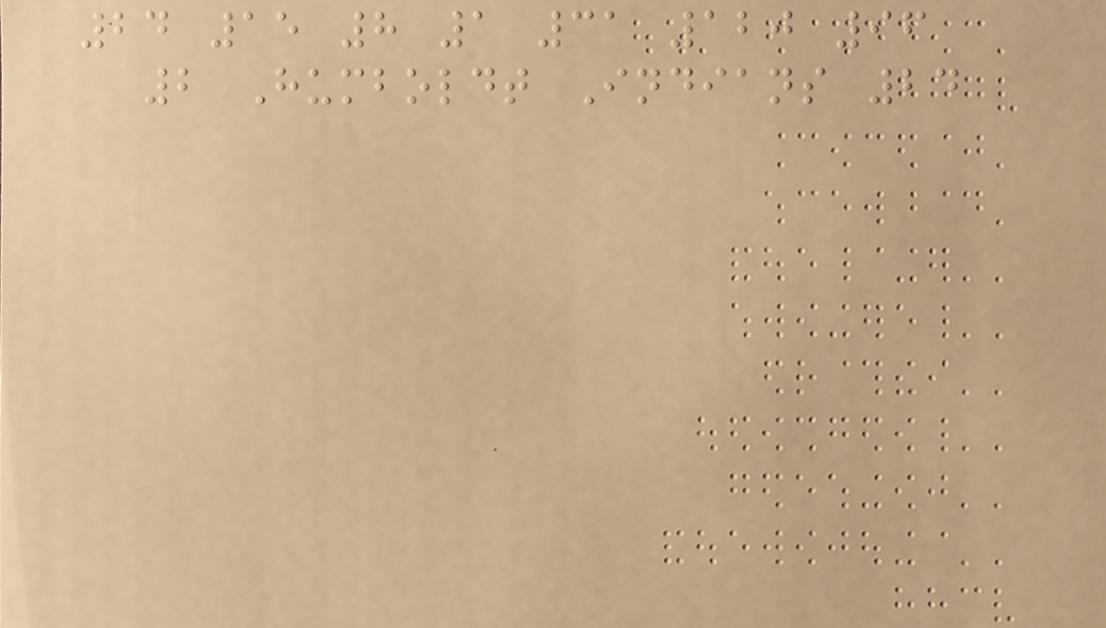24 15 8 1 31 120 96
2 Humboldt Indians 24
